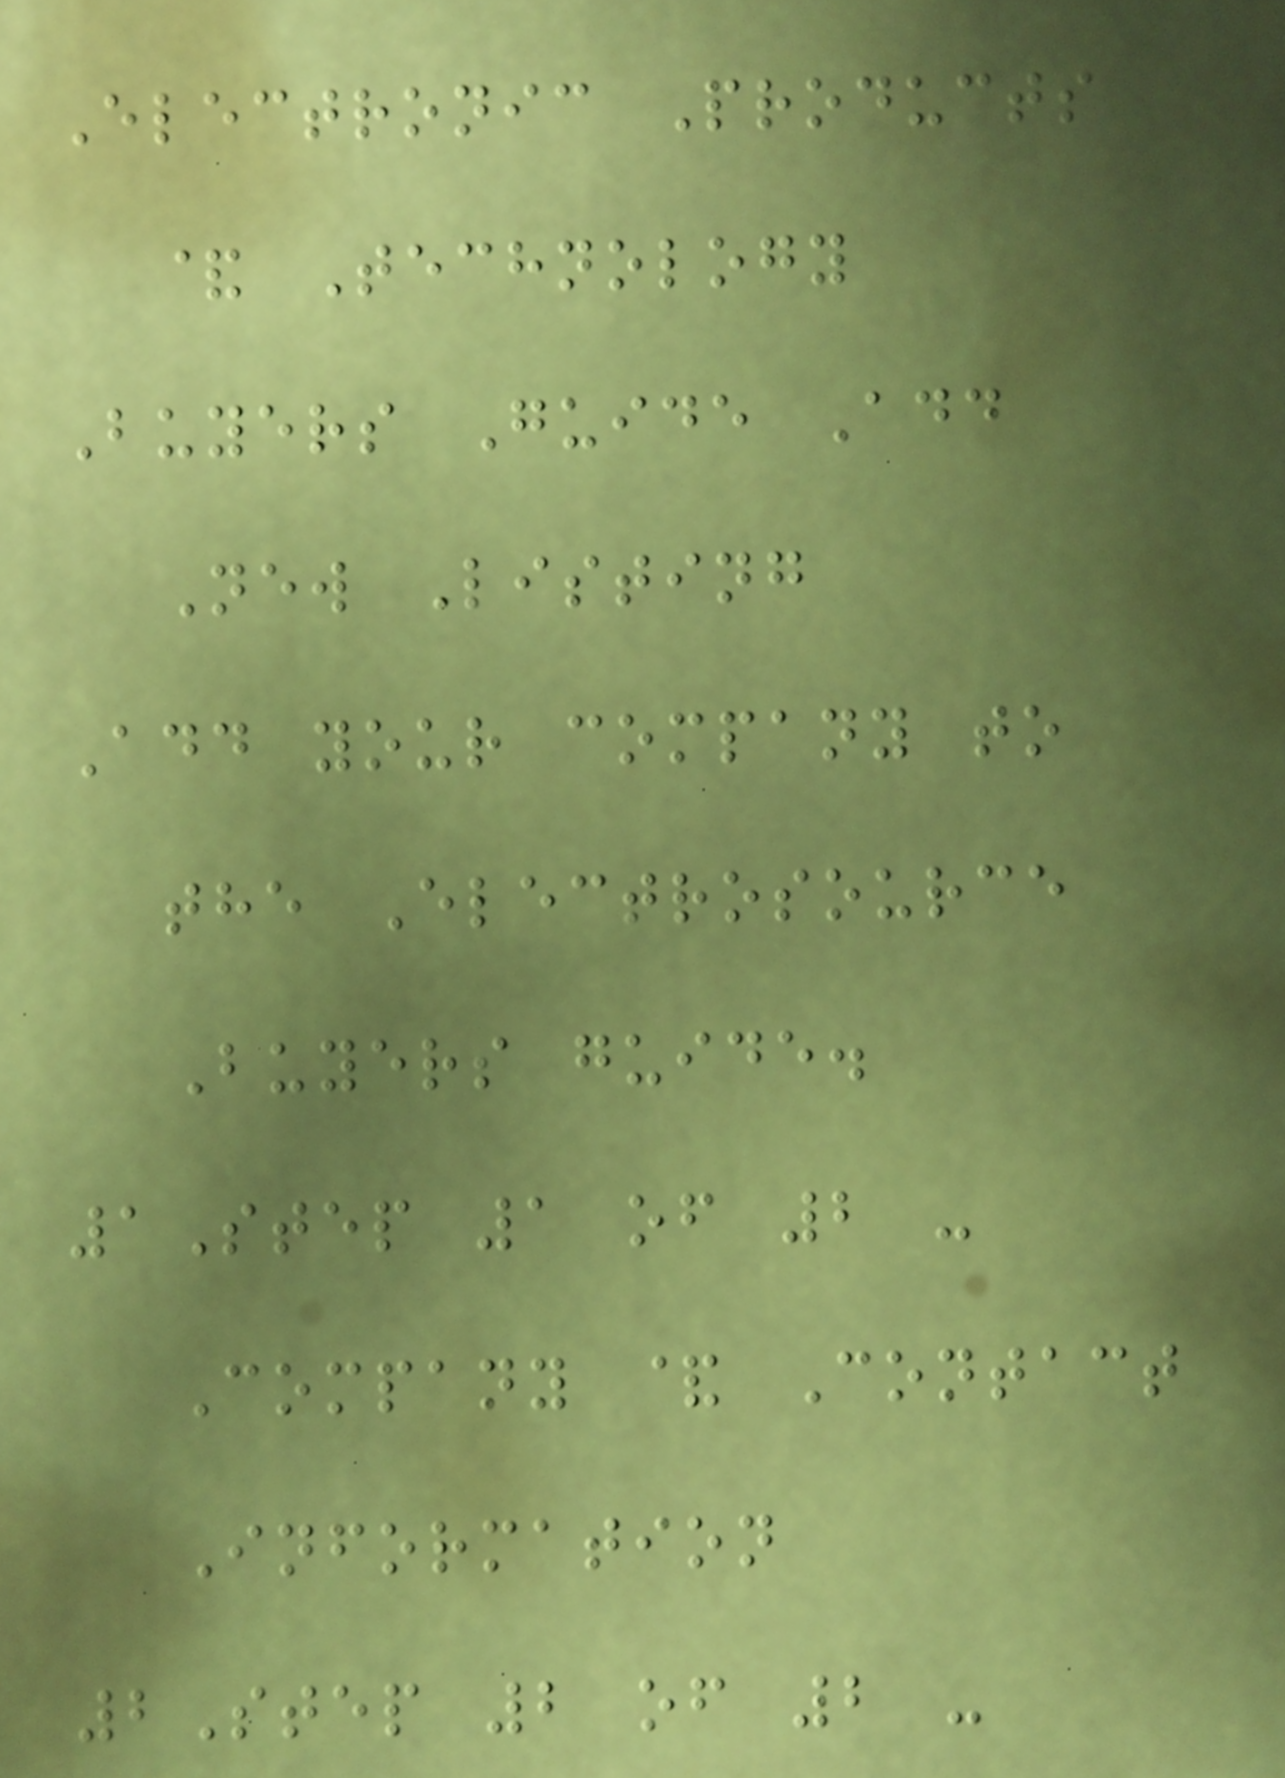Electronic Products
& Technology
Buyers Guide Add
New Listing
Add your company to
the Electrosource
Buyers guide.
1Step 1 of 2 -
Company & Contact
Information
2Step 2 of 2 -
